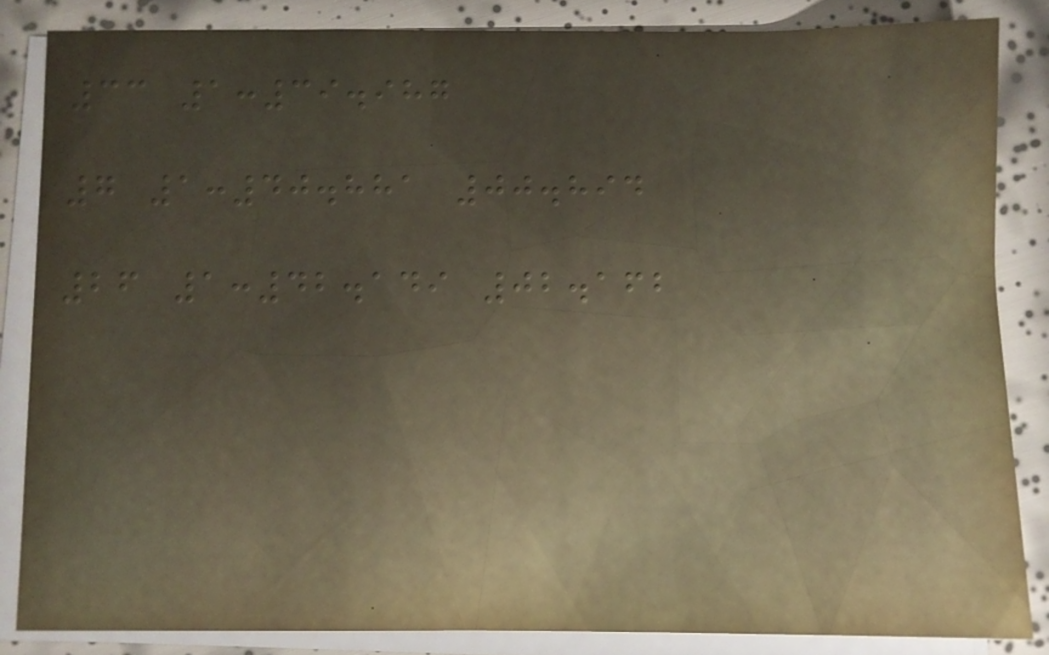33 1:39.987
7 1:40.881 00.894
26 1:42.149 02.162
